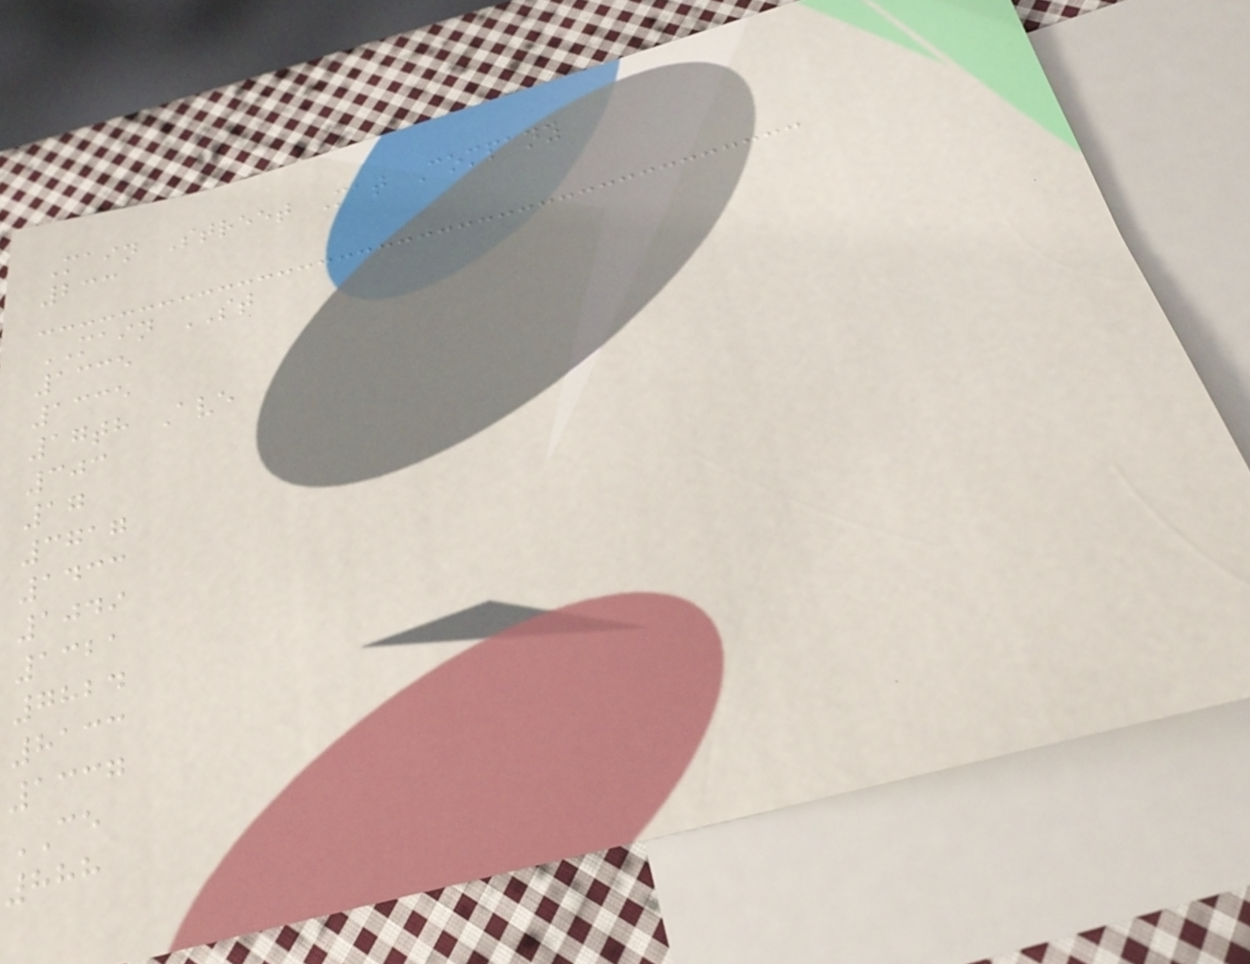Main Street Mat Company
233
MAIN ST
1335
1335
17th Ave
303
17
3717
1433
1049
1321
7824
8133
1337
CE
888
